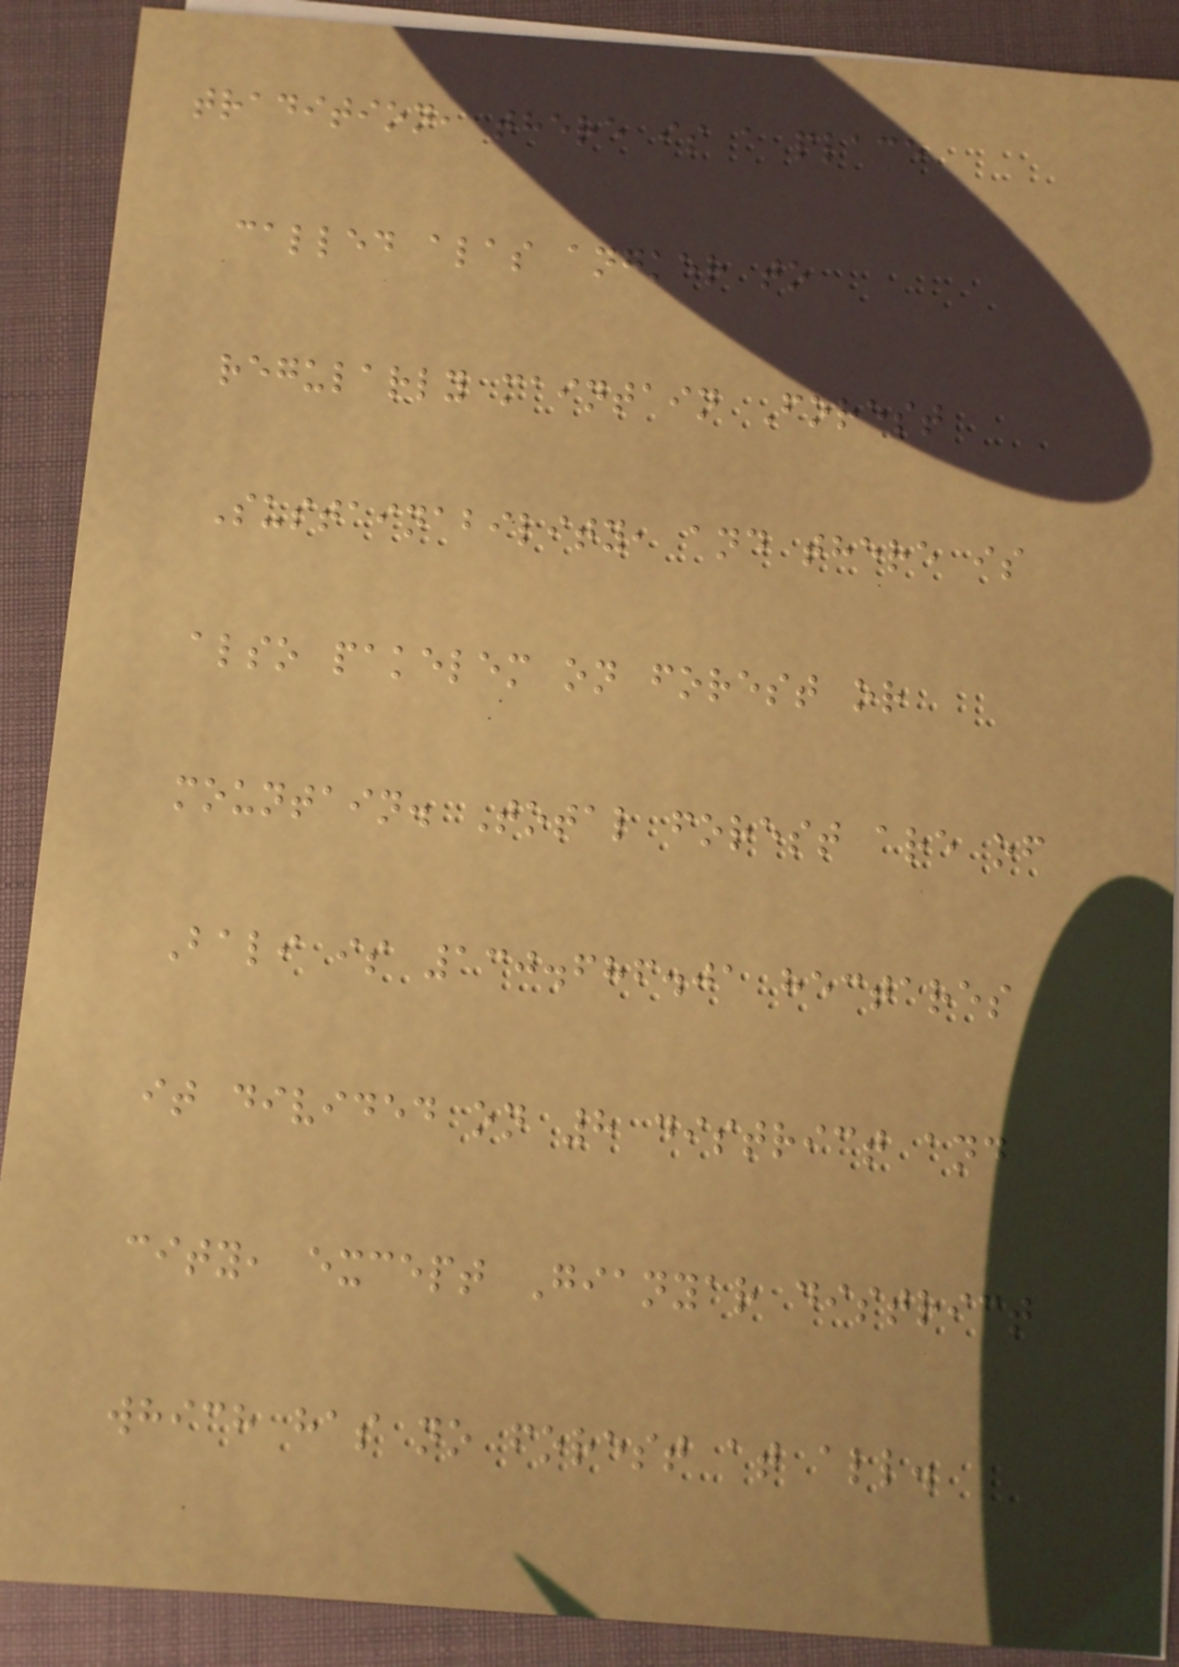tradition, there is a place
called alas angker to
regularly maintain Forest
Sustainability, and there is
also pakelem on forest or
mountain. Total forest are of
Bali is 130.686.01 hectares
it divided on 8 district and
city, except Gianyar district
which has no forest at all.
